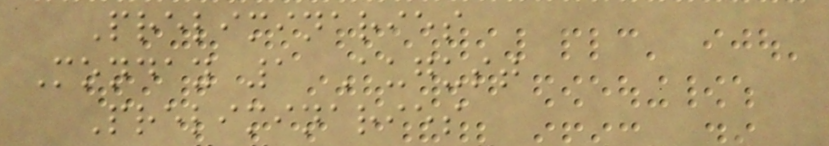Preliminaries
Monday 1 August
Preliminaries
